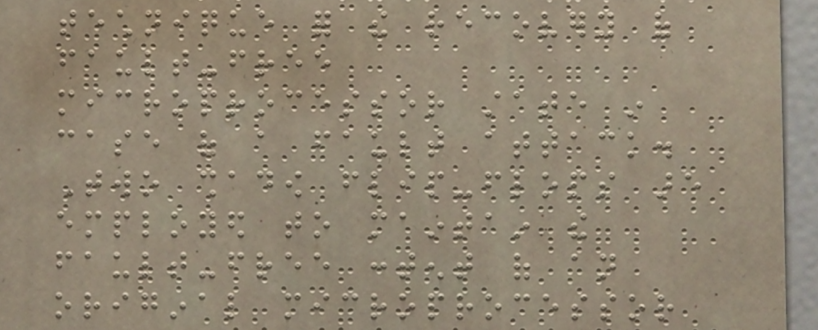technique for the recovery of
fault-free
microprocessor state in
case of a fault attack.
Two shadow flip-flops are
employed to maintain the
fault-free content of an
original microprocessor
